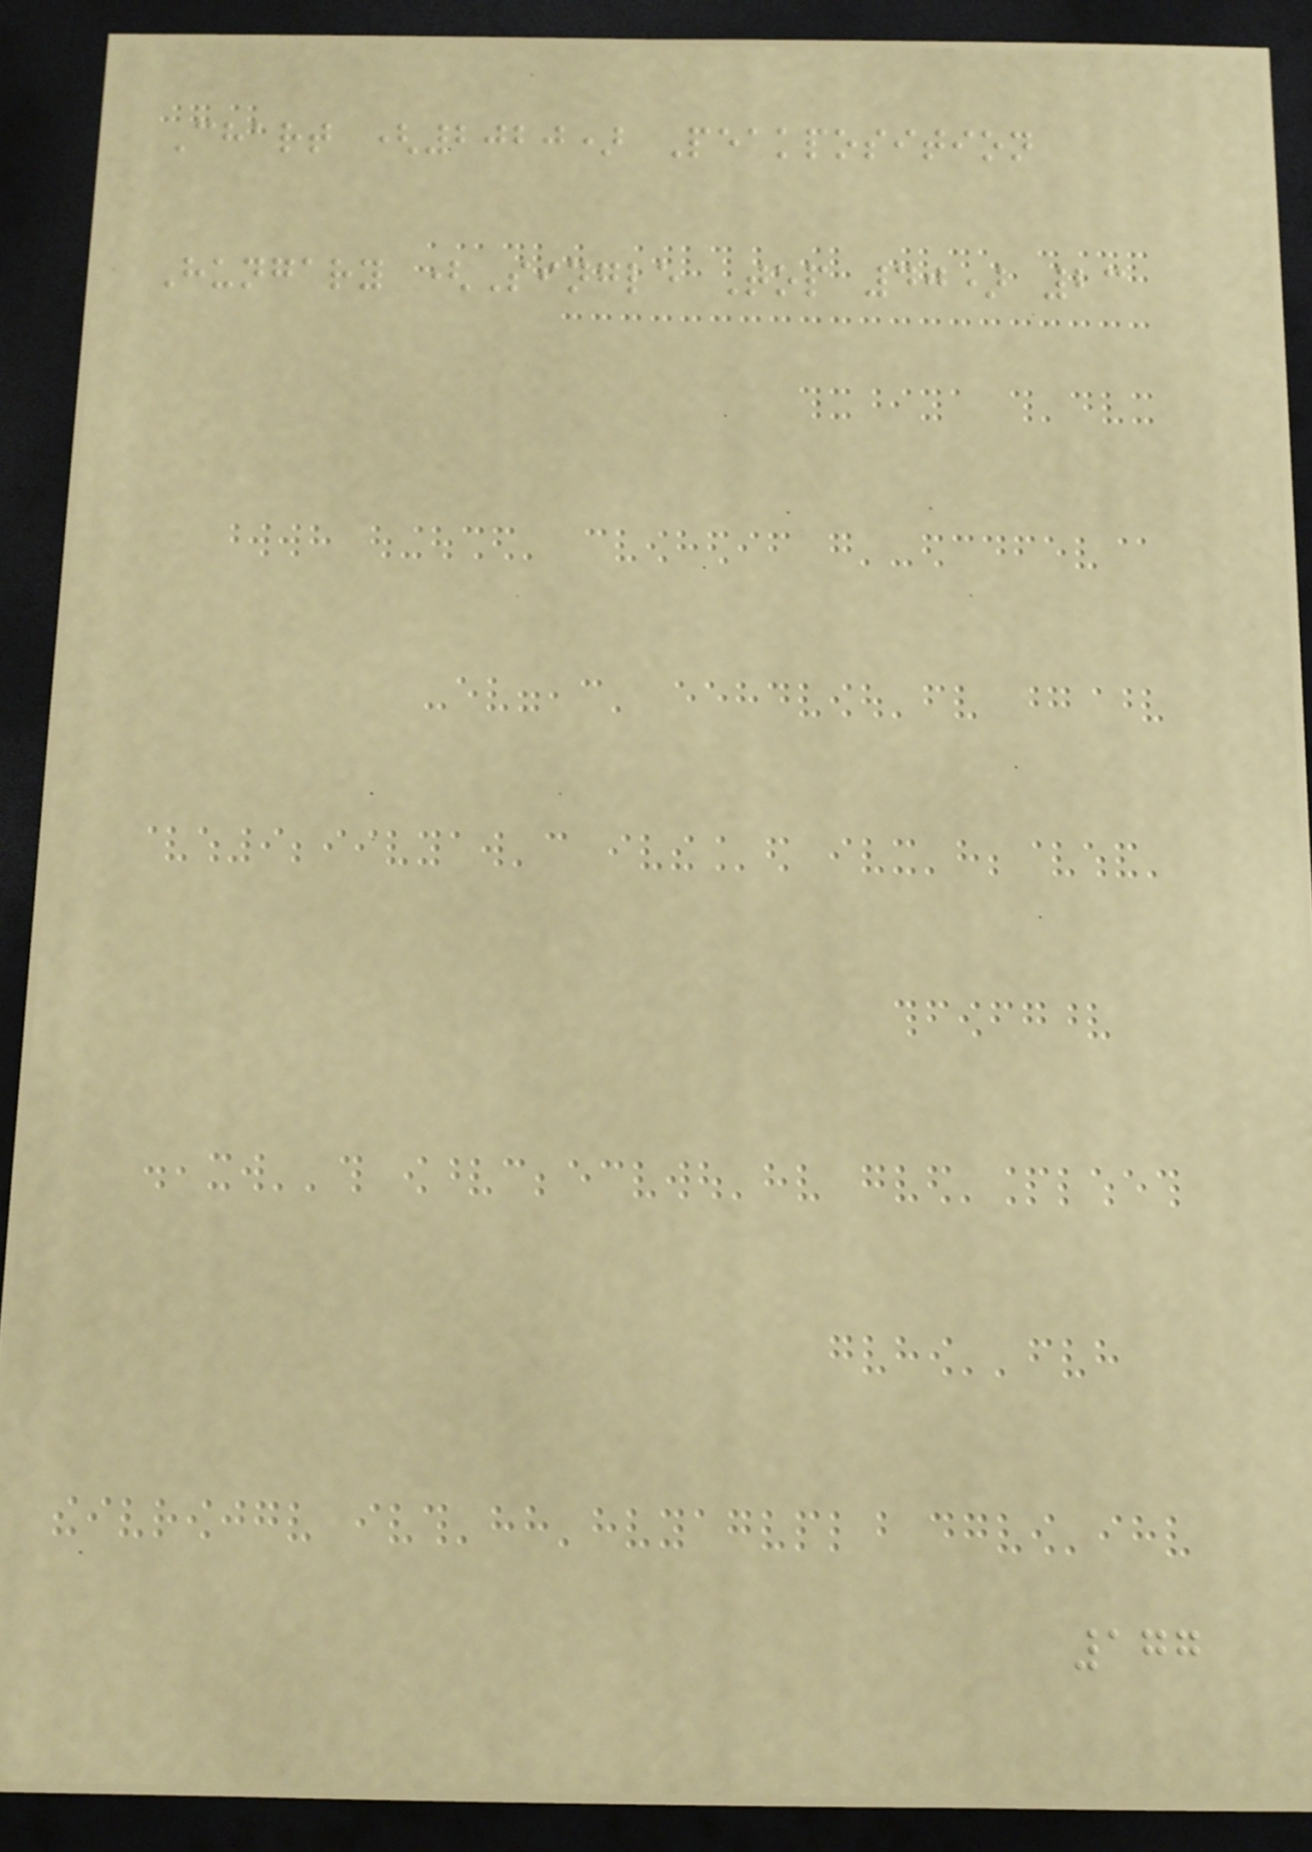Chart (2020) Peakposition
Hungary (Single Top 40) 23
177
